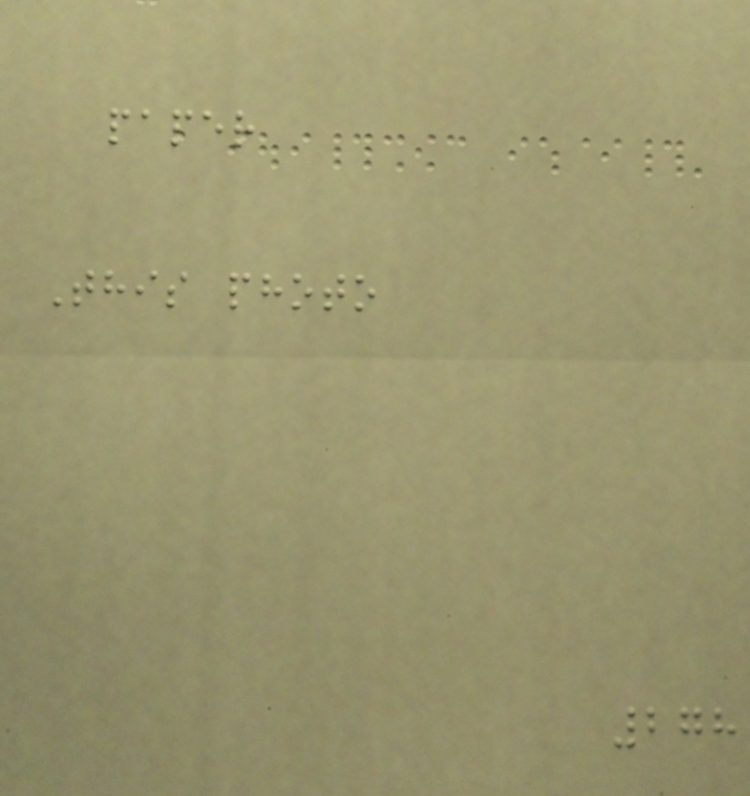paper
This photo
278
